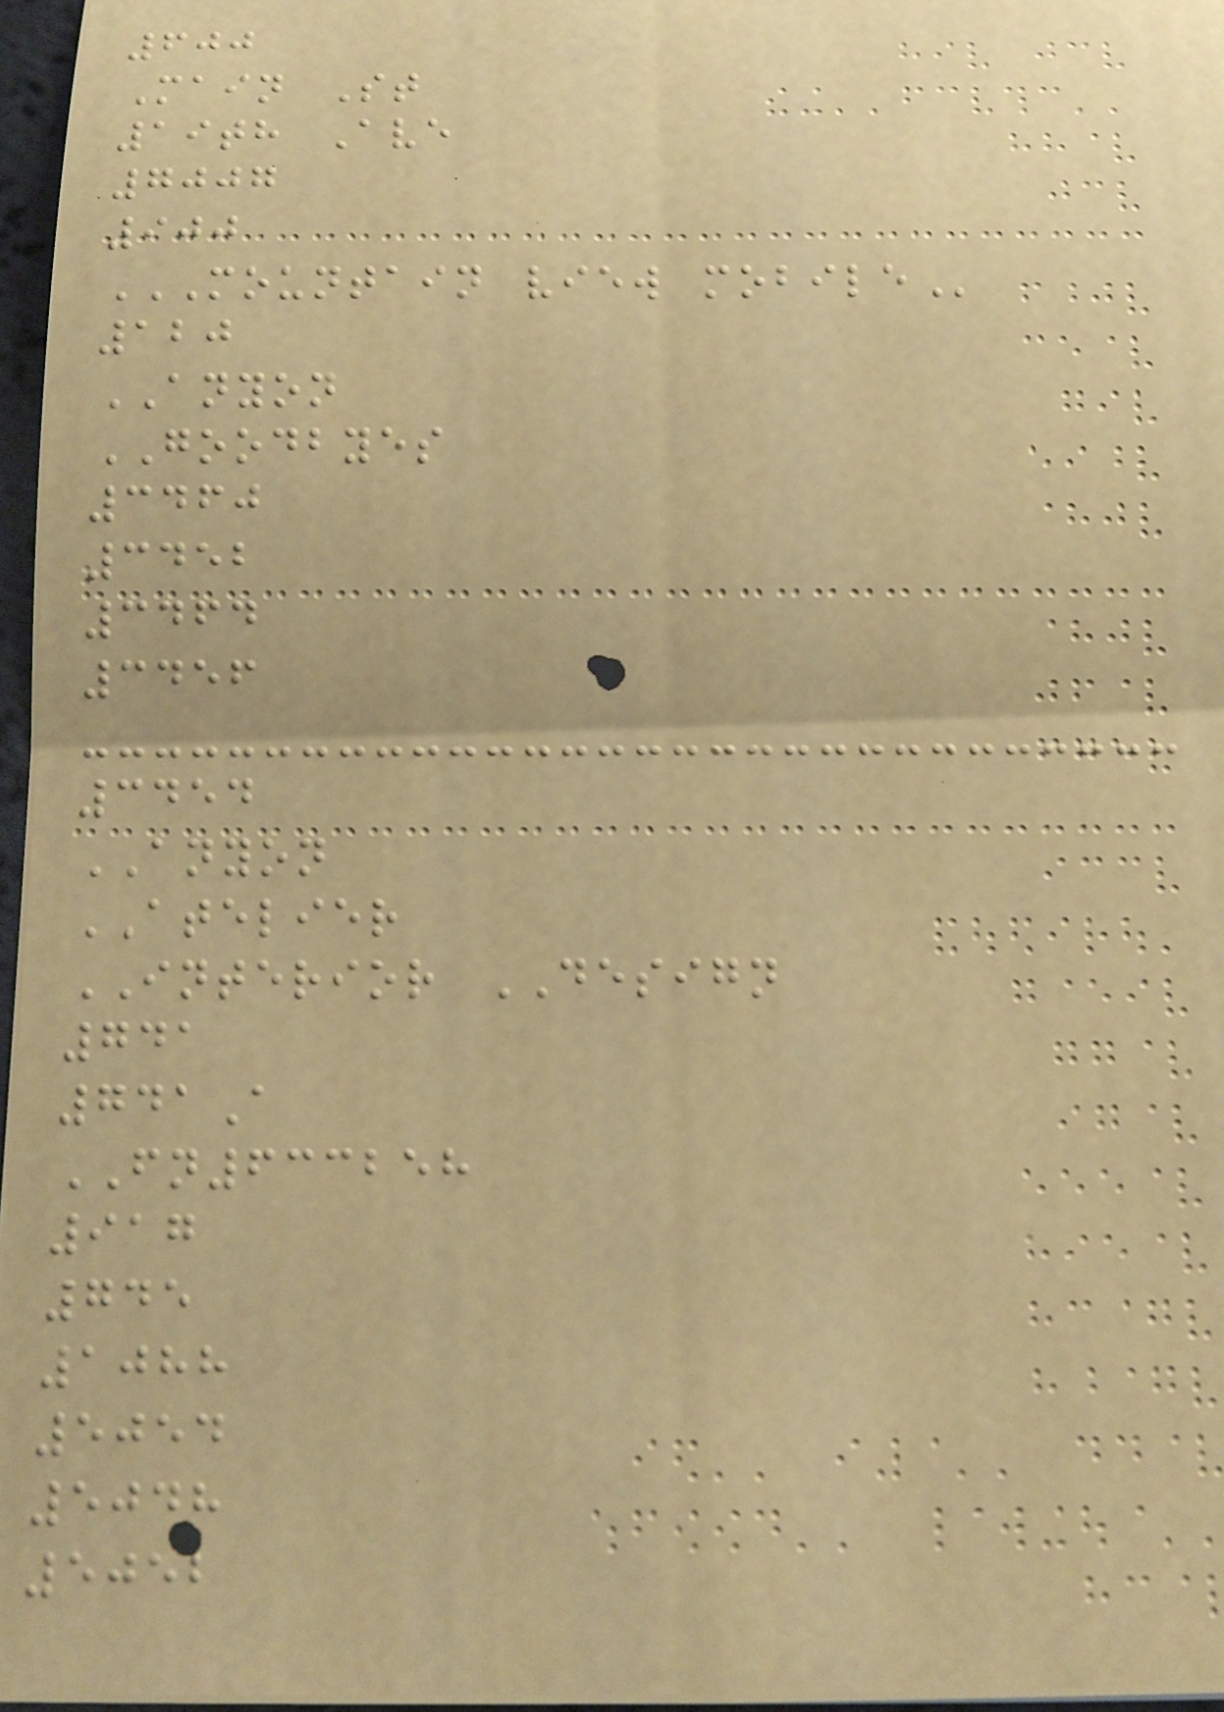600
Main St
19th Ave
7007
900
MOUNTAIN VIEW MOBILE
120
ANYON
GOODBYES
3460
3452
3464
3456
3454
ANYON
ATELIER
INTERIOR DESIGN
741
741A
FN633258
917
745
1088
5054
5048
5052
